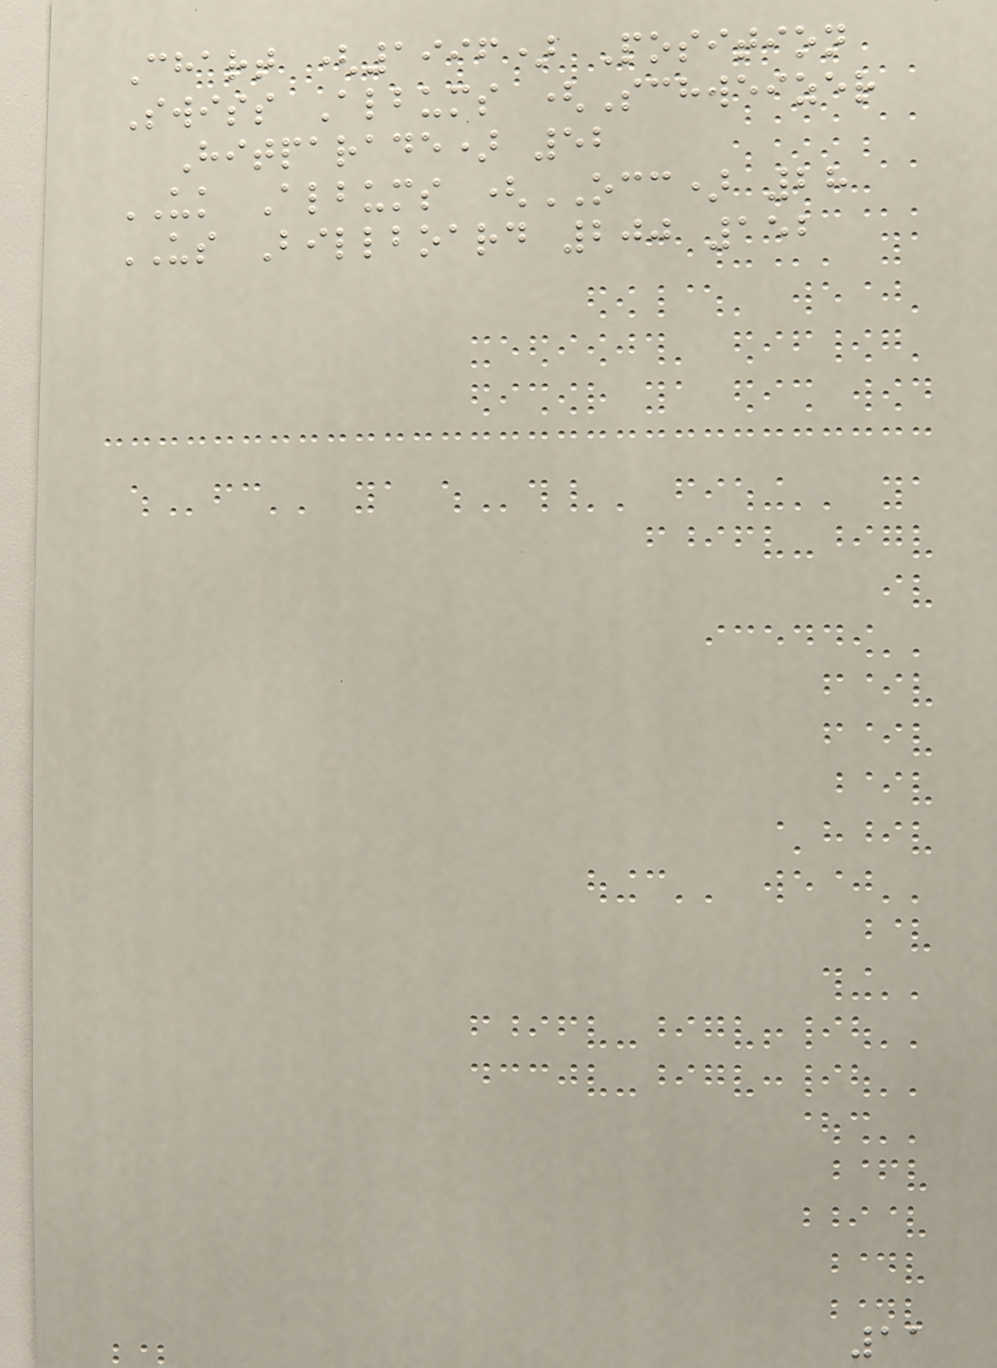Chart (1996) Position
Swiss Albums (Schweizer
Hitparade) 52
UK Albums (OCC) 28
US Billboard 200 152
11
